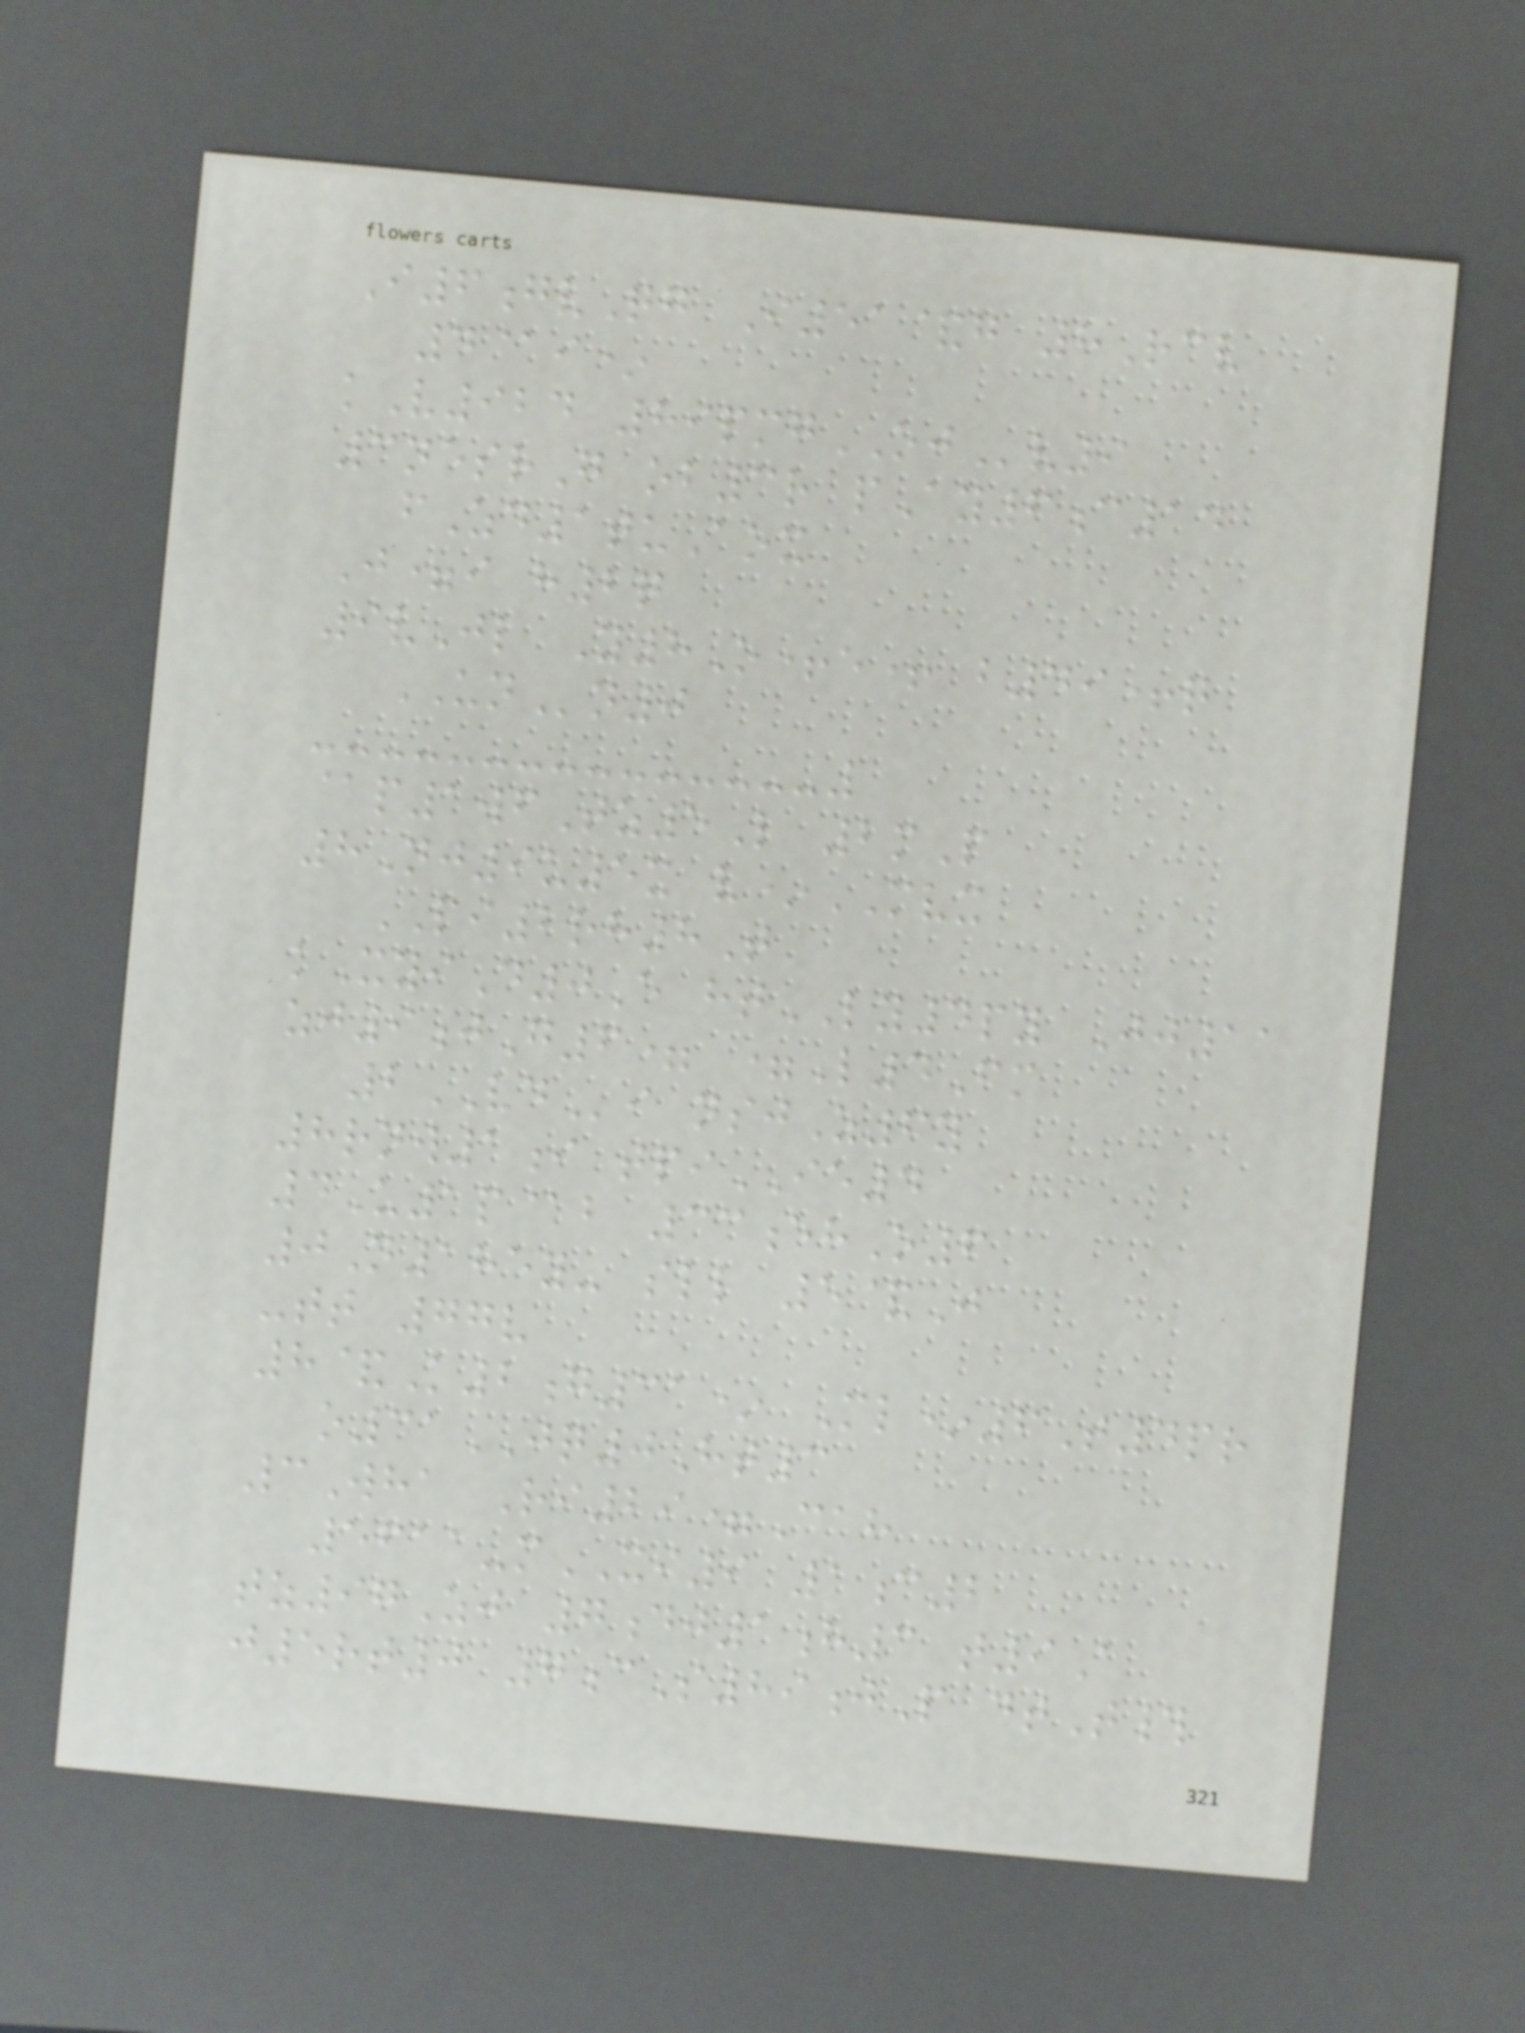I6gvQg I51&g 8Rcv
4@i*
kV924 89pmgOJv9
3nesrG ob3r pAy6c14
fZd1tuAox
J=i h2q
9vJl Y8O+e+ b49+q
UNn0
@p1wfTz5L 2mP
8Nj9u5x v*MVX
PI2rh8T
kXyiD0E htLY4py Jj11
zj9jG6= =L4Fm
2VDi nsjZ6y
8rnw1i tpiIE4
4U1p@b 33ehO6
0N185y- sll 5&J
-tt 77v
8&K2g31* Ml*6T4pr
o31JQ0Ht3
3Wha Ri29=Cah
5611-mXI9 1c2
tz97Zj 7dj1h3 t9A
j5rt0 7cS89jP dtT#
